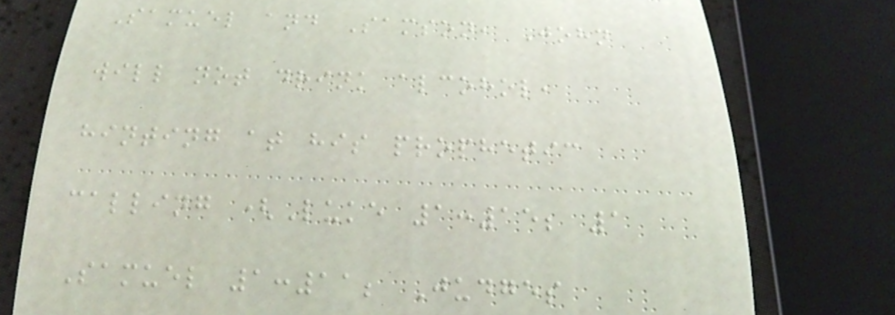Samuel and Samson, John
will not drink alcohol,
hinting at his prophetic
calling (Luke 1:15; 1
Samuel 1:11; Judges
